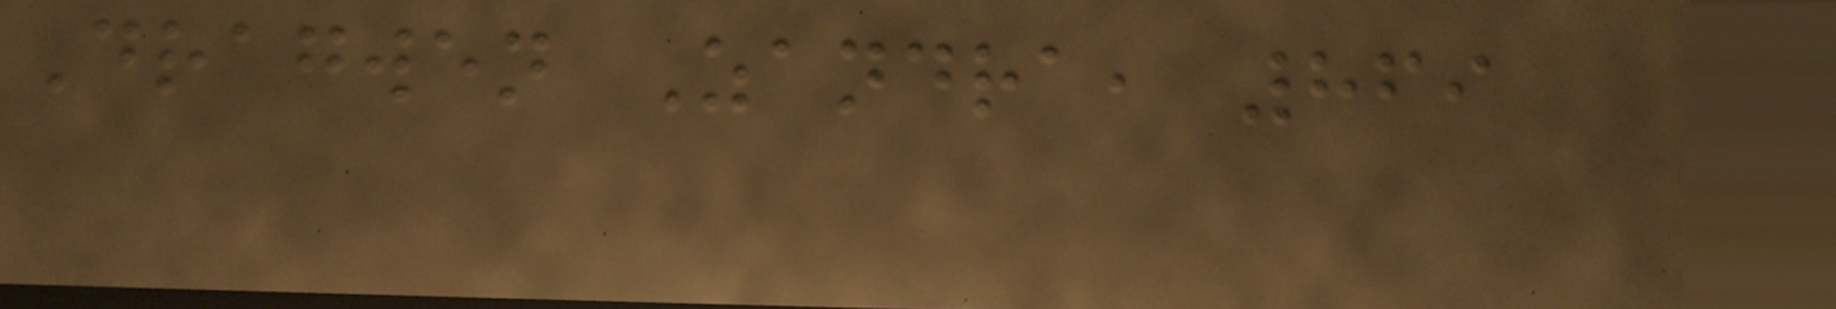Dragwen Zandra, 869
